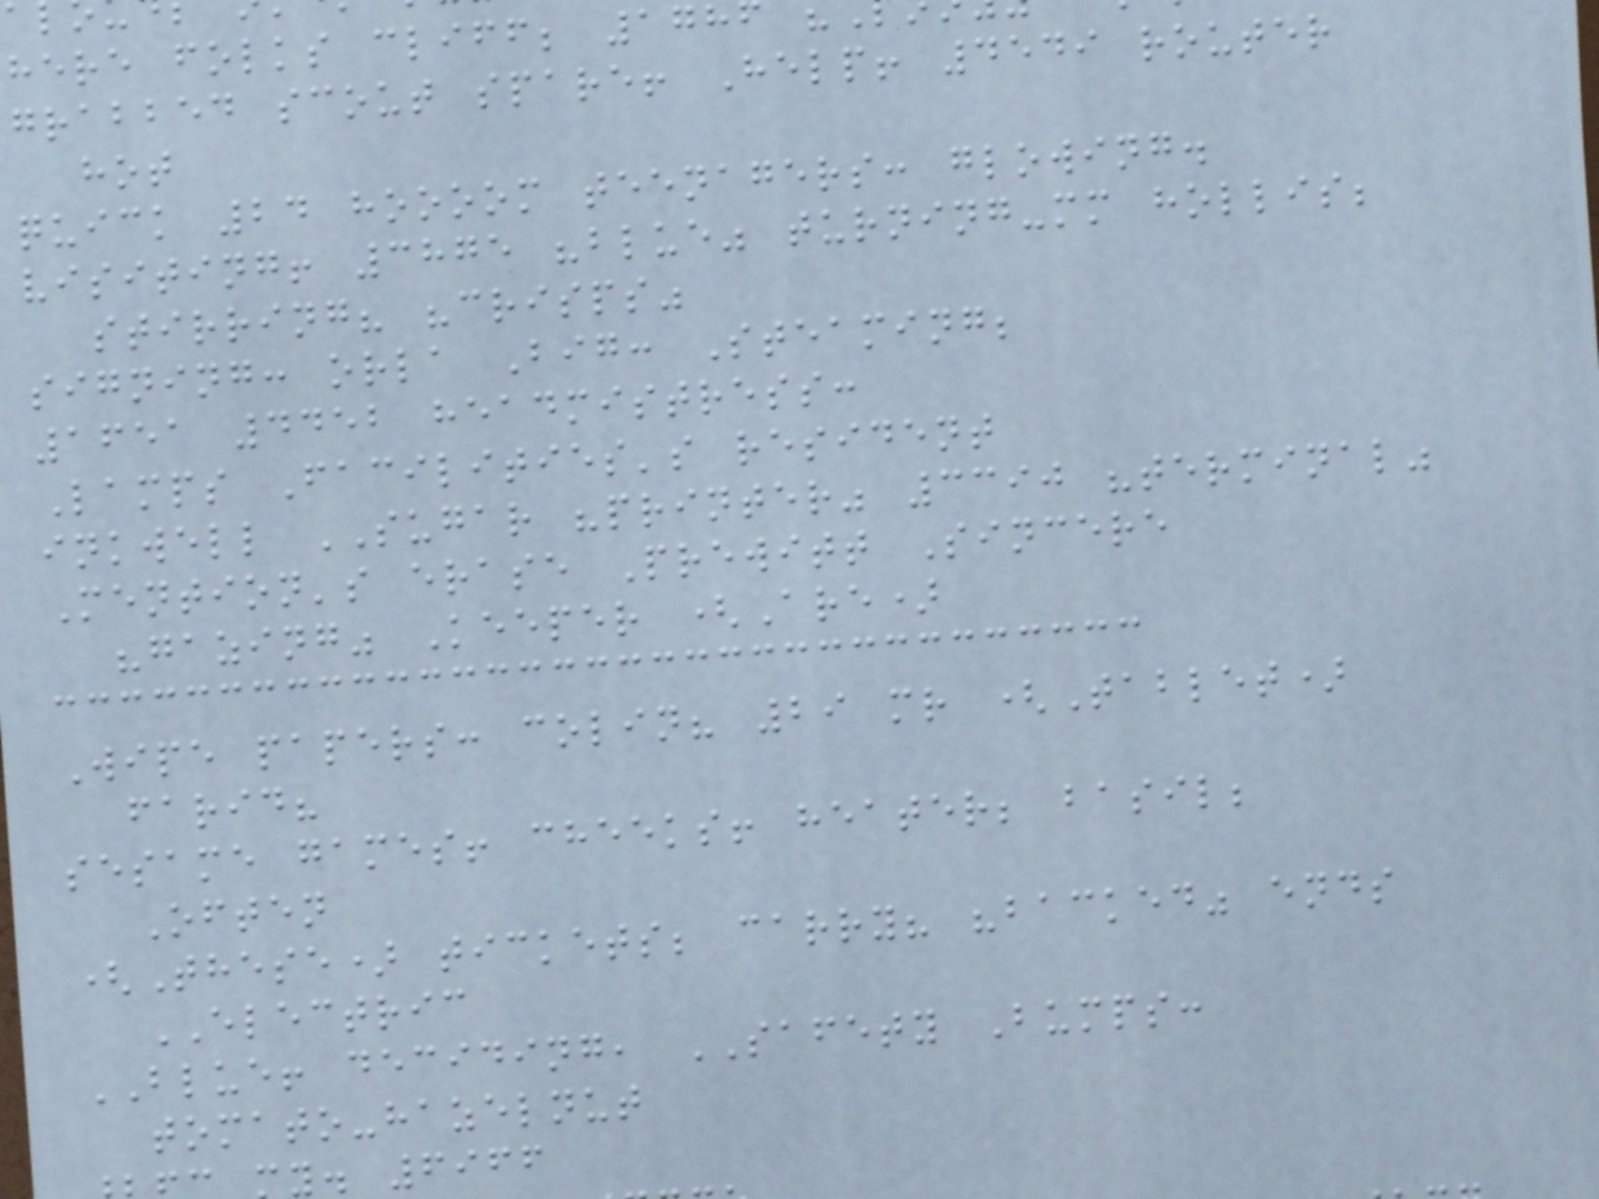here folks cliff; 178
grabbed scout spare! Help! 4549 router
hot
quick 24 hoooom teenagers: glowing.
visiting! 3875 "blue" turning-mm hollis;
stirring? "crisps"
signing: orla Big: Steaming;
1651 4452 headmistress:
Lamps Facilities's resident
inkwell SUGAR "printer" 3390 "terminal"
Mention's erase Prewitt Sincere
"gazing" Keeper (Are)
Wipe papers: colin? 29 mr (Tablet)
farid?
sesame games! cheeks! heater; basil;
Often
(These) tickets; carry? "backed" ends
ELECTRIC
BLUE! deciding, SAFETY Bumps:
tomato-hazelnut
y. 6966
